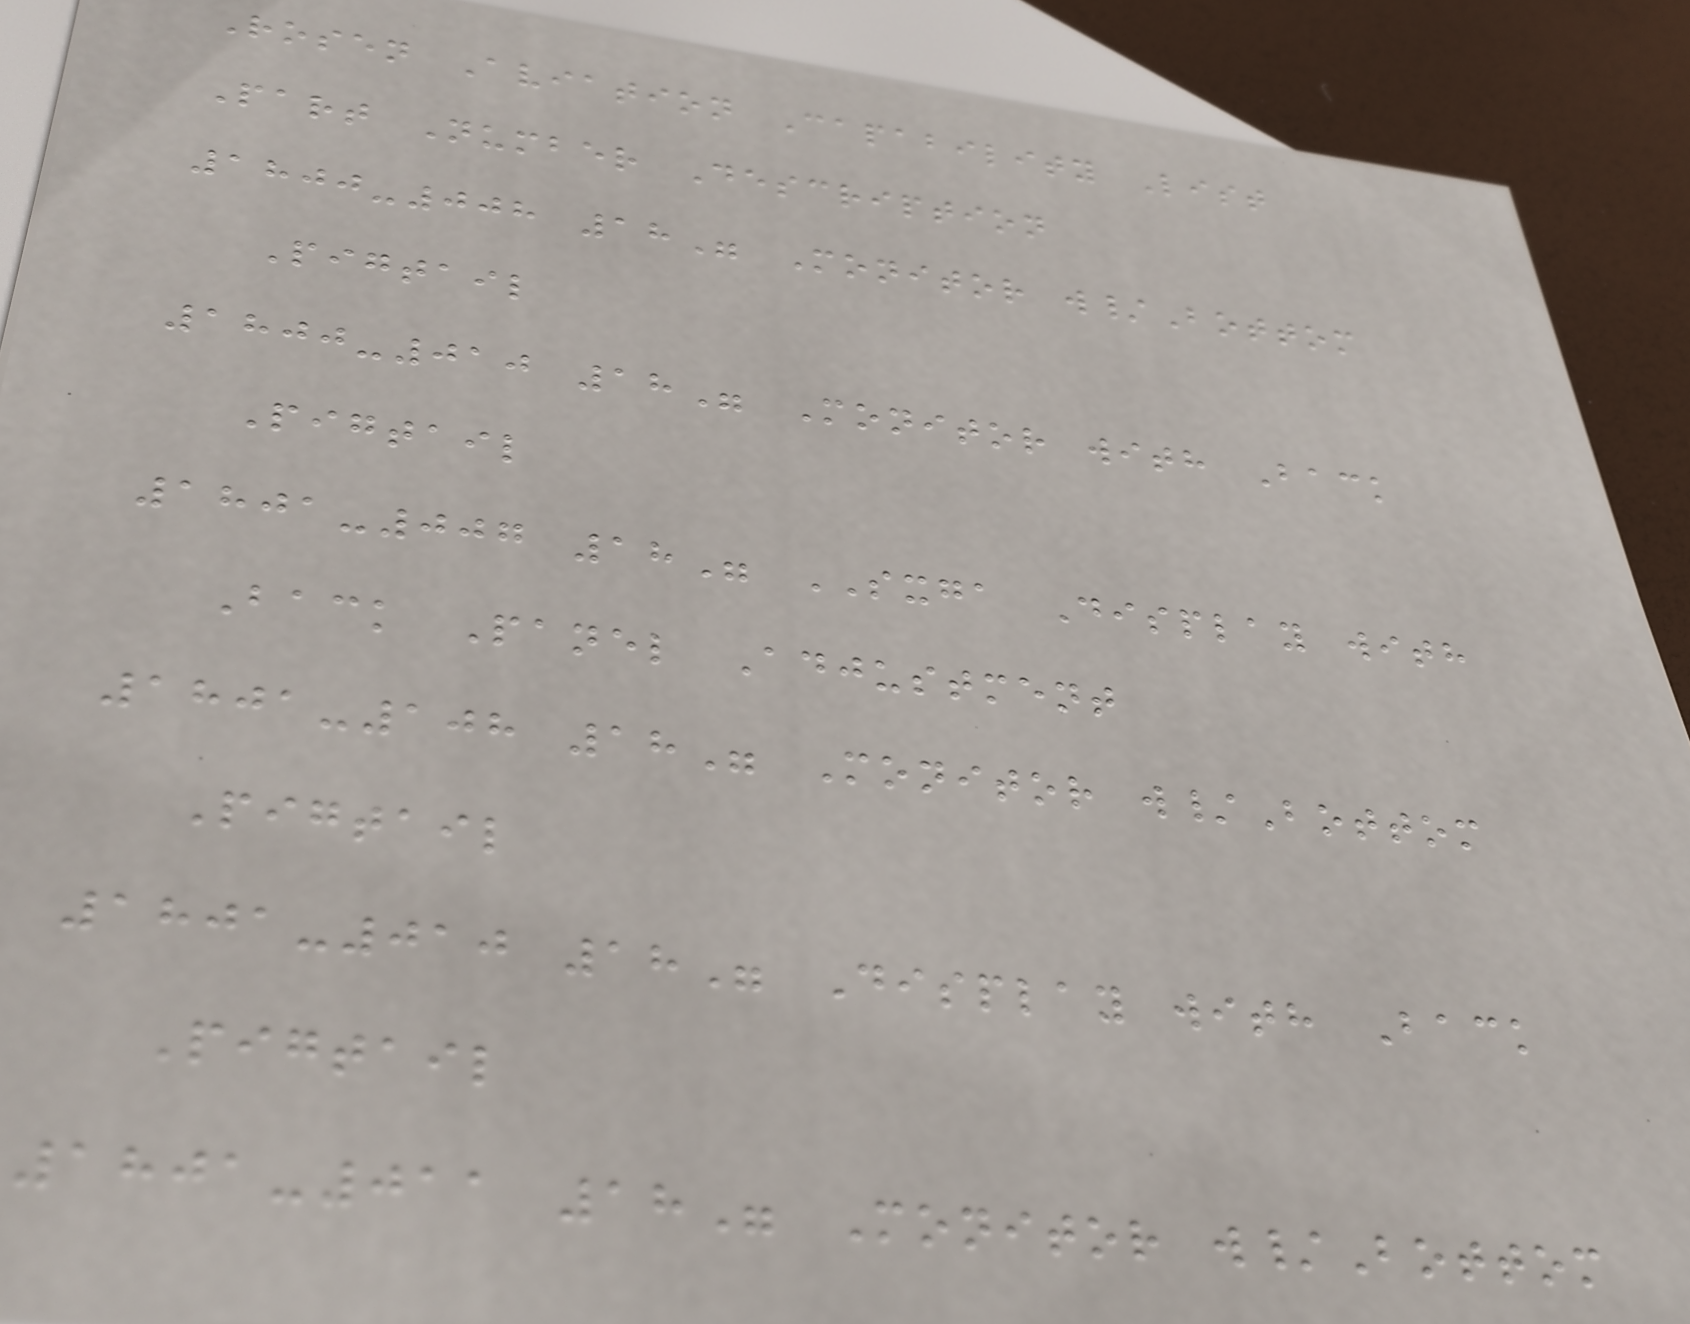Rosen Aviation Capability List
Part Number Description
1800-008 18" Monitor w/Bottom
Pigtail
1800-010 18" Monitor with Back
Pigtail
1801-007 18" SXGA Display with
Back Panel Adjustment
1801-108 18" Monitor w/Bottom
Pigtail
1801-010 18" Display with Back
Pigtail
1801-011 18" Monitor w/Bottom
